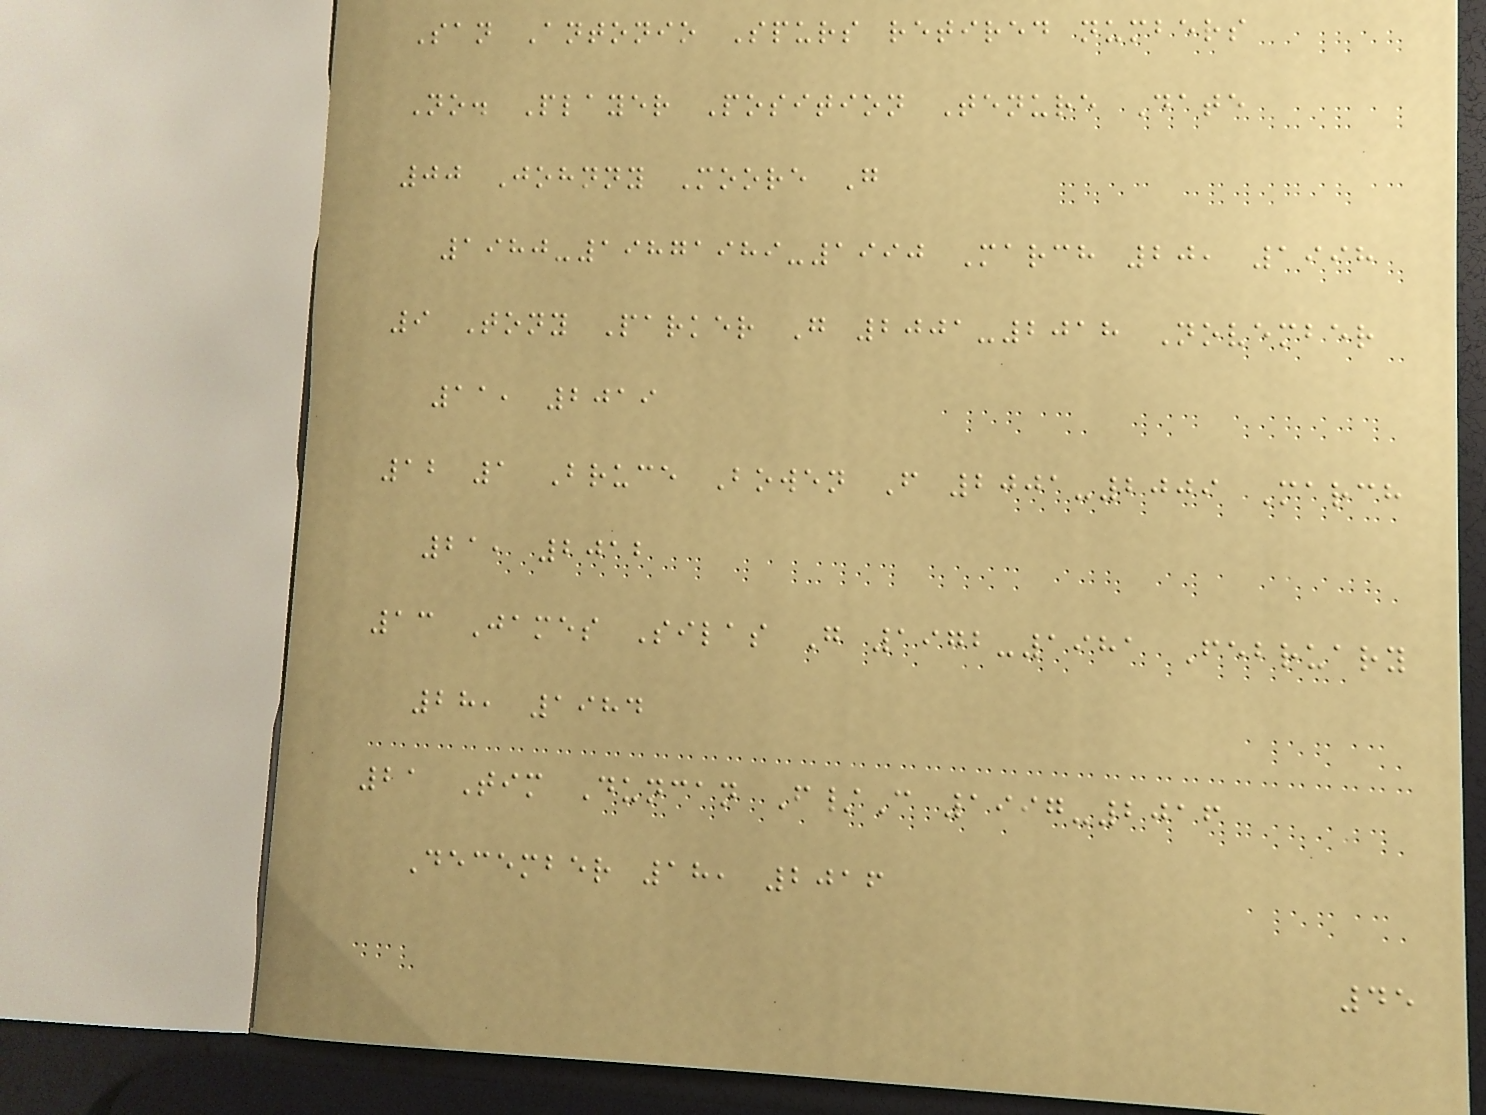San Antonio Spurs retired numbers
No. Player Position Tenure Date
00 Johnny Moore G
1980-19871989-1990 March 20, 1998
9 Tony Parker G 2001-2018 November
11, 2019
12 1 Bruce Bowen F 2001-2009 March
21, 2012
13 James Silas G 1972-1981 February
28, 1984
21 Tim Duncan F/C 1997-2016
December 18, 2016
45
